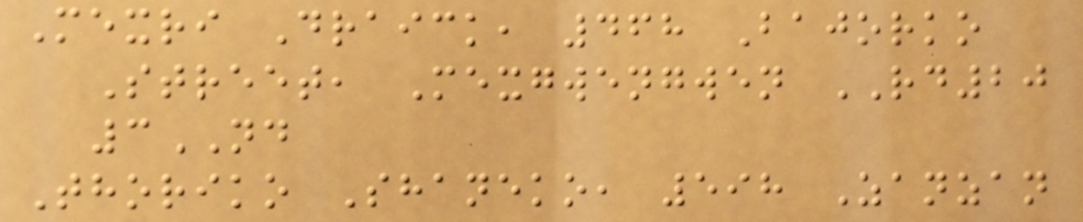Mexri Draick, 468 Bajorko
Street, Mexgwengwen RD20
3ND
Thoriko Shaneko, 598 Zanzan
